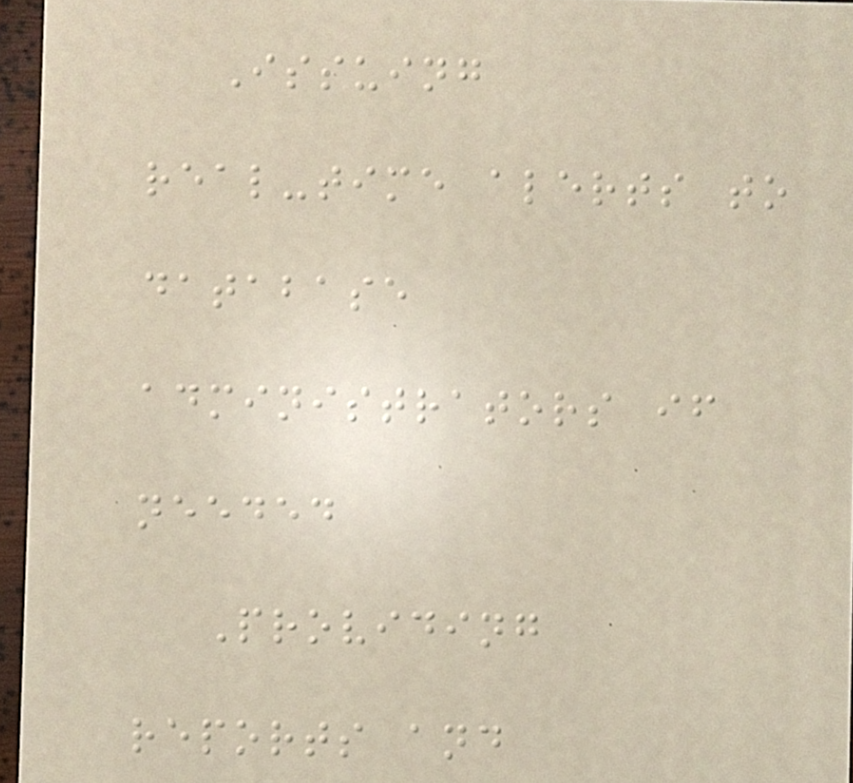Issuing
real-time alerts to
database
administrators if
needed
Providing
reports and
